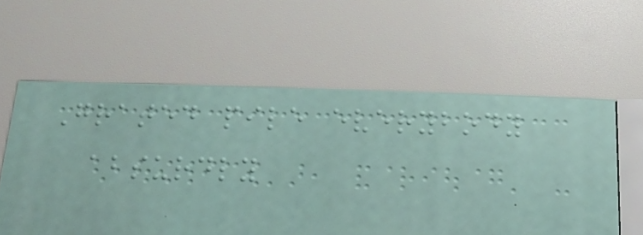Grated pile everybody
absurdly
